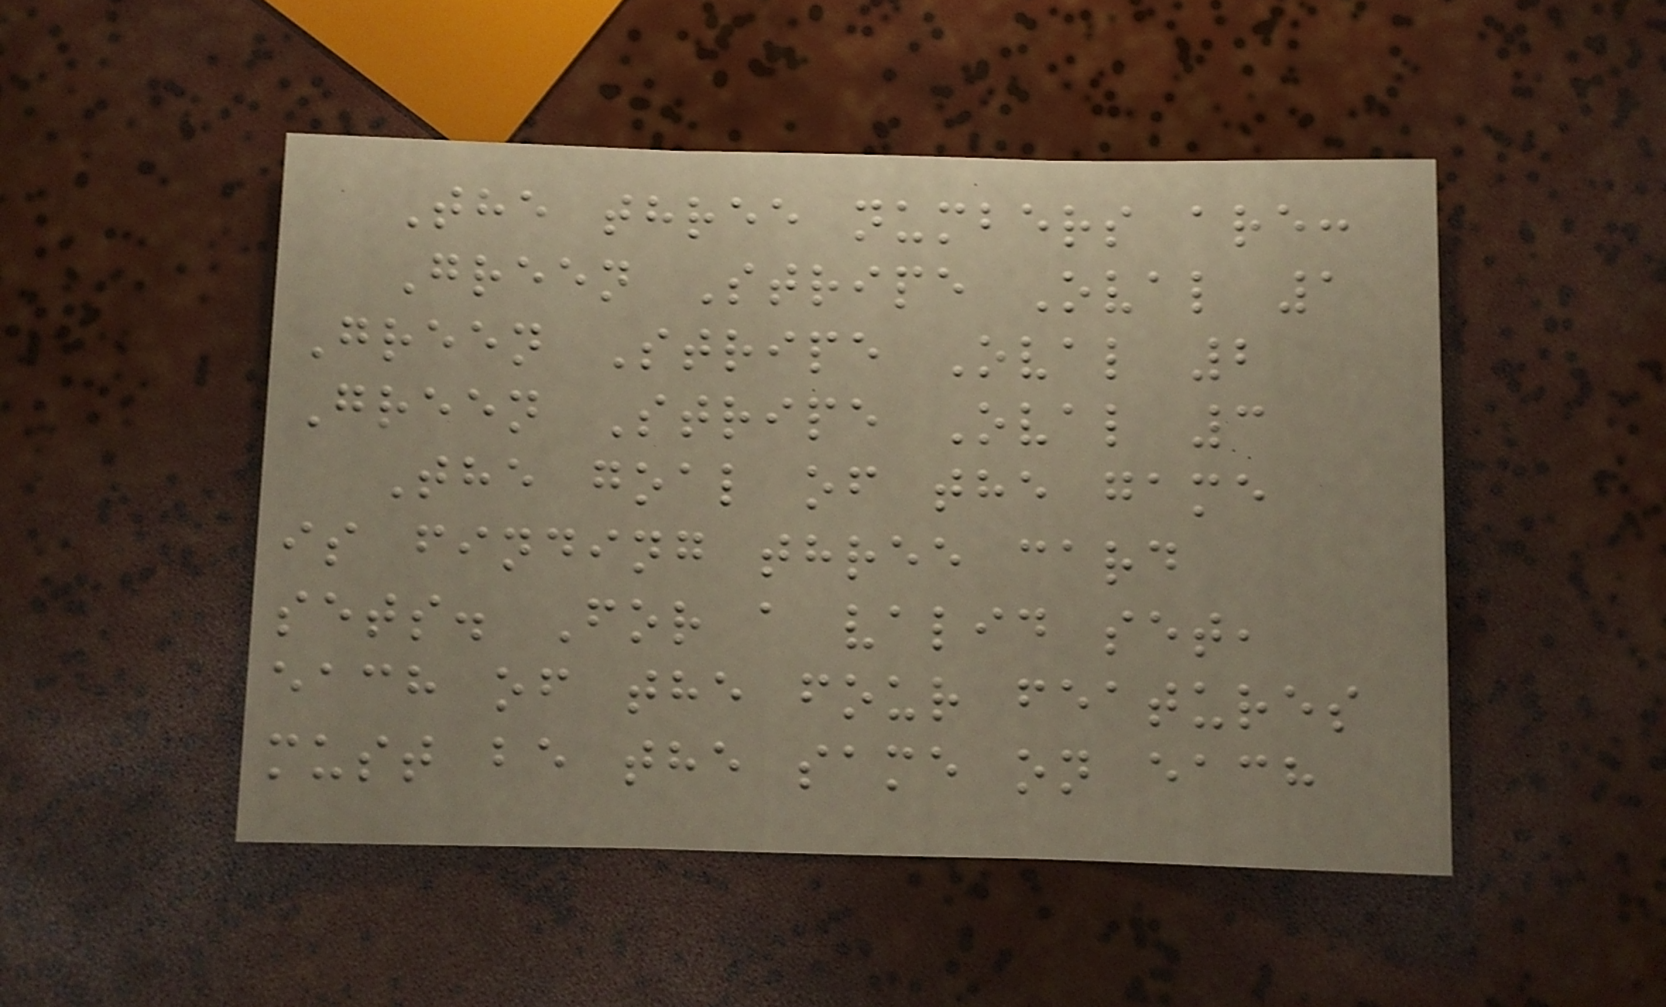The three numbers are:
Green Stripe Oval 1
Green Stripe Oval 2
Green Stripe Oval 3
The goal of the game
is finding three card
sets. For a valid set,
each of the four features
must be the same on each
